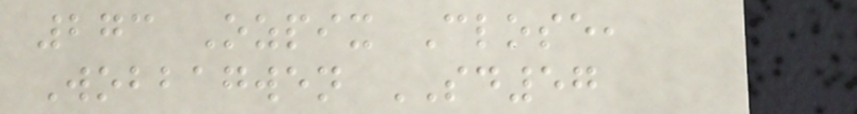273 Ozpix Close,
Wobbagwen SD57
